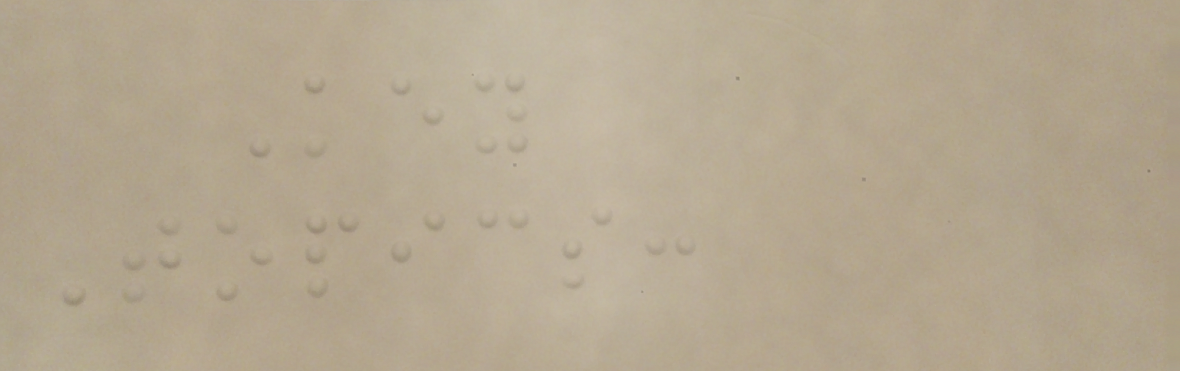Key
Topics:
